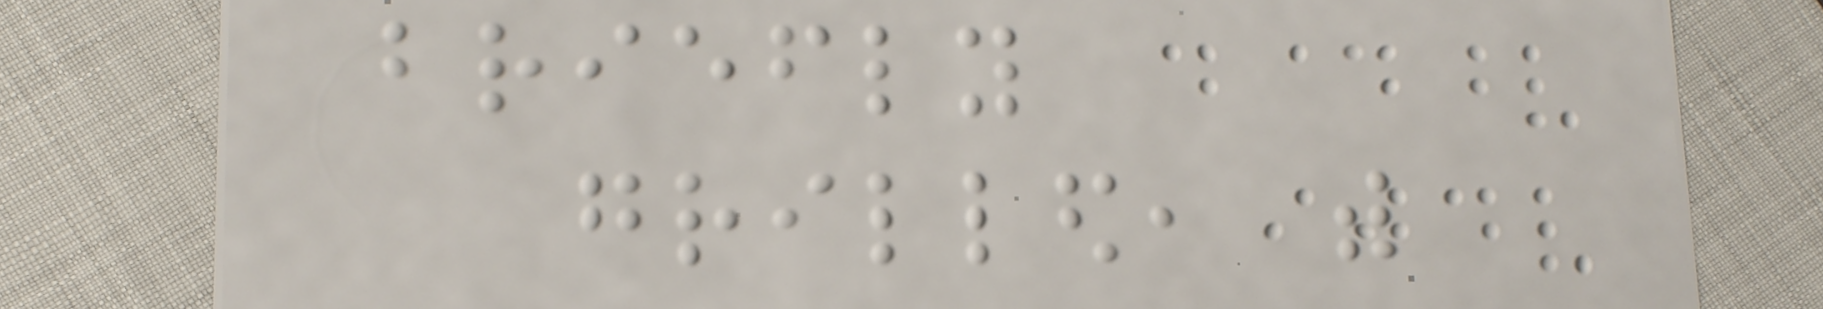briefly
grilled, with
